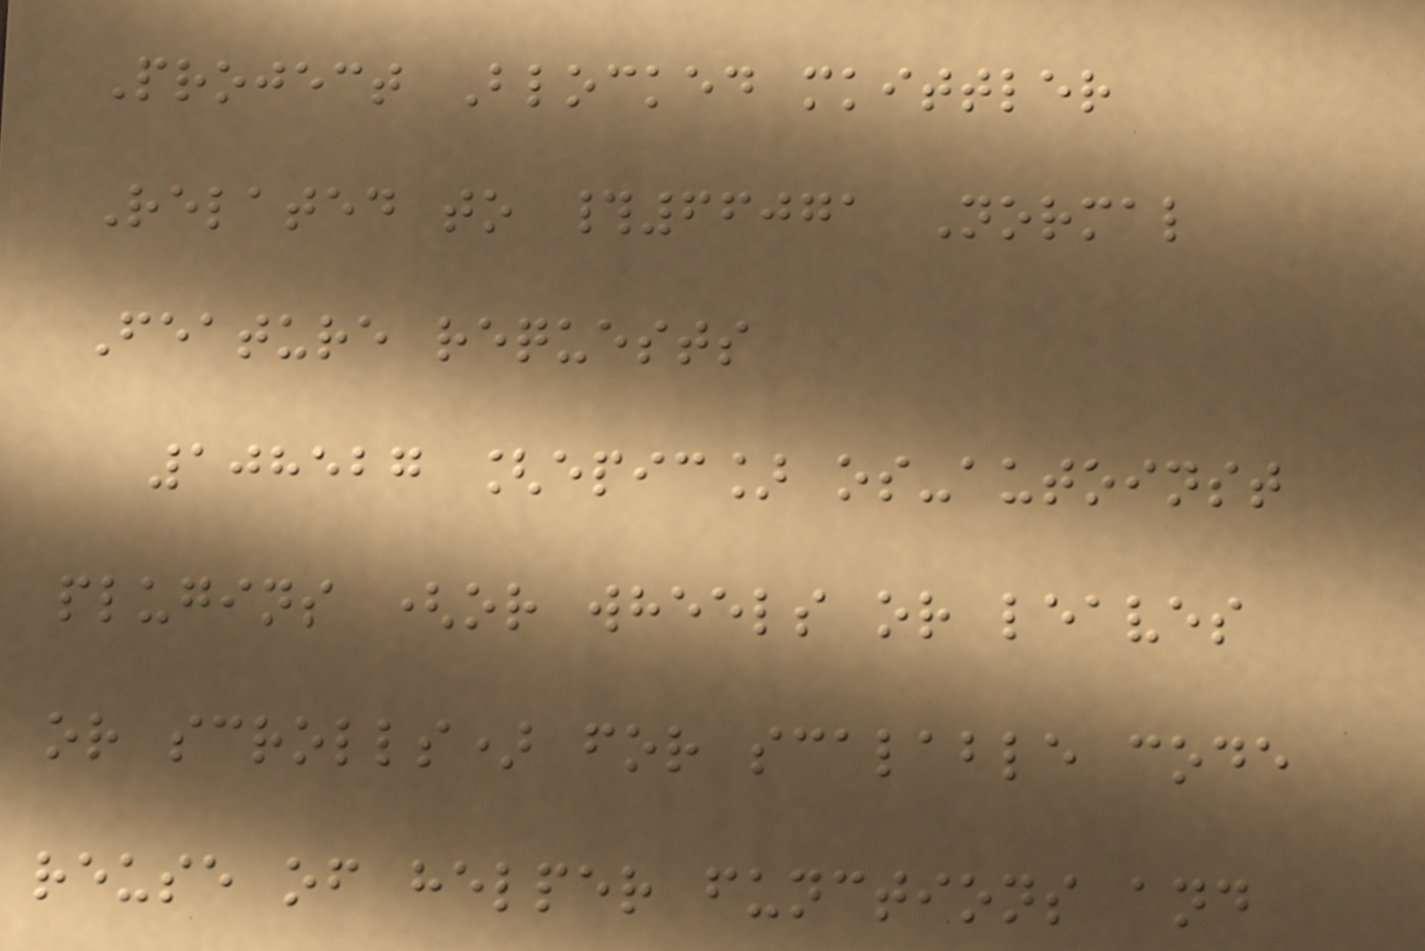Project Blocked mkittler
Related to #66071 Normal
Feature requests
108527 [epic] os-autoinst
plugins (or wheels or leaves
or scrolls) for scalable code
reuse of helper functions and
